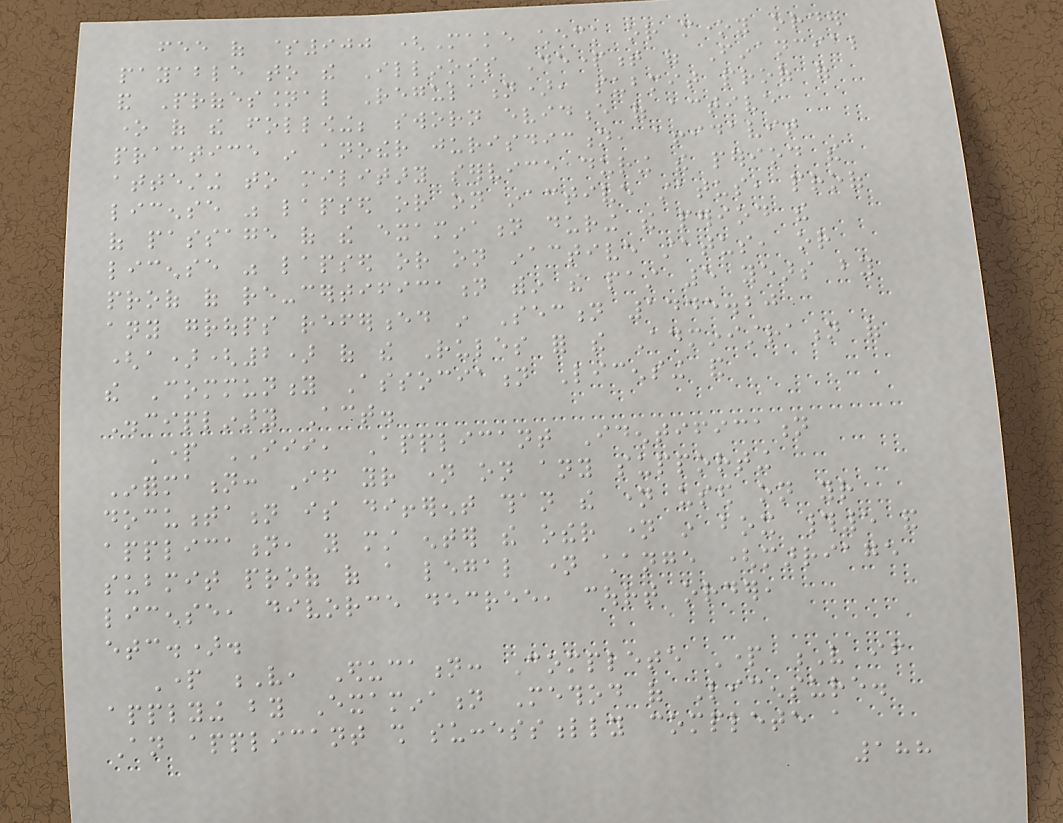fee of $900 (Make check or money order
payable to the Illinois Department of Financial
and Professional Regulation), submit proof of
one of the following; sworn evidence of active
practice in another jurisdiction, affidavit
attesting to military service during the period the
license was lapsed or on inactive status, proof
of passage of the examination during the period the
license was lapsed or on inactive status, or
proof of re-certification within the past 5 years by
any groups referenced in Section 1445.20
(a)(2) of the Rules for the Administration of
the Community Association Licensing and
Disciplinary Act.
Part III, Applicant Identification
Information: If your name on any supporting
documentation is different than the name used on your
application, you must enter the other name in box #5 and
submit proof of a legal name change (marriage
license, divorce decree, court order,
etc.).
Part V, Education: Complete Part V if
applying by Examination Method of Licensure.
An applicant shall successfully complete a
188
